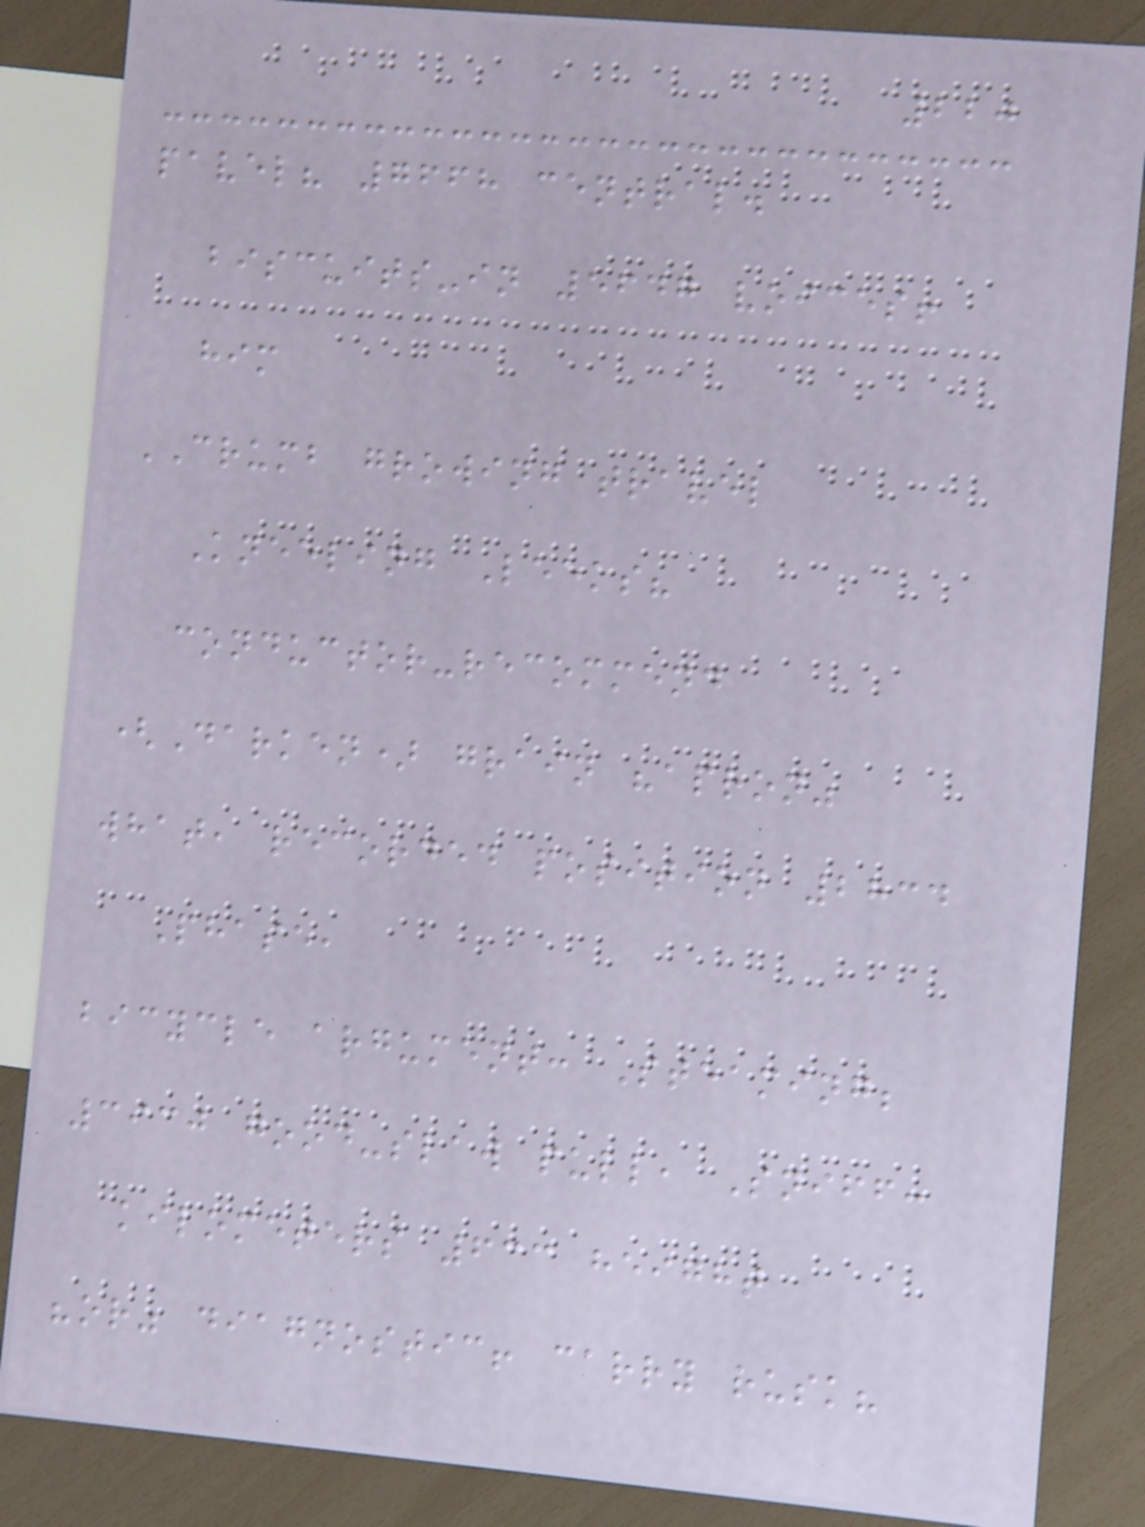220
pavel? 7668 central.
biscuits-in 5647 voices!
him
CRUMB growing travel
Kneeling Leeks?
conductor-recommend
(Darken) grain "apron"
what, recorded position 2834
Phase,
bicycle argument: Steaming;
3930 good-slaw pull, Sniff:
kilometers 633 height
"or" diagnostic! carry rusk?
